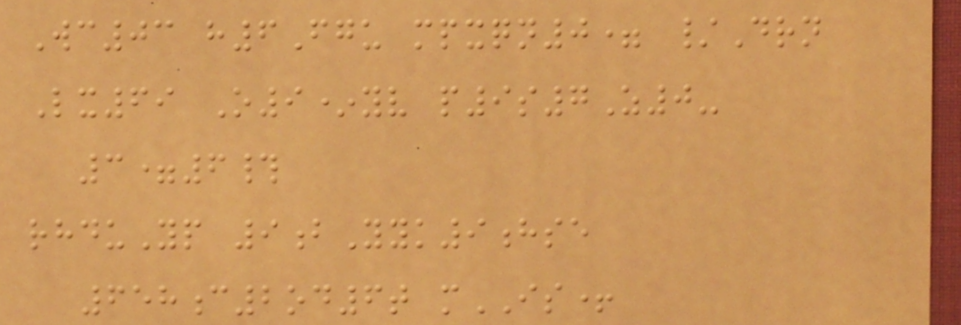Wc03 h6Fgu mpxqn0= /Drn
Lx69 O9*yv p9s7Z0-
3=6#
rhduYp 9bYyk9hse
658c2od6t mIS+
